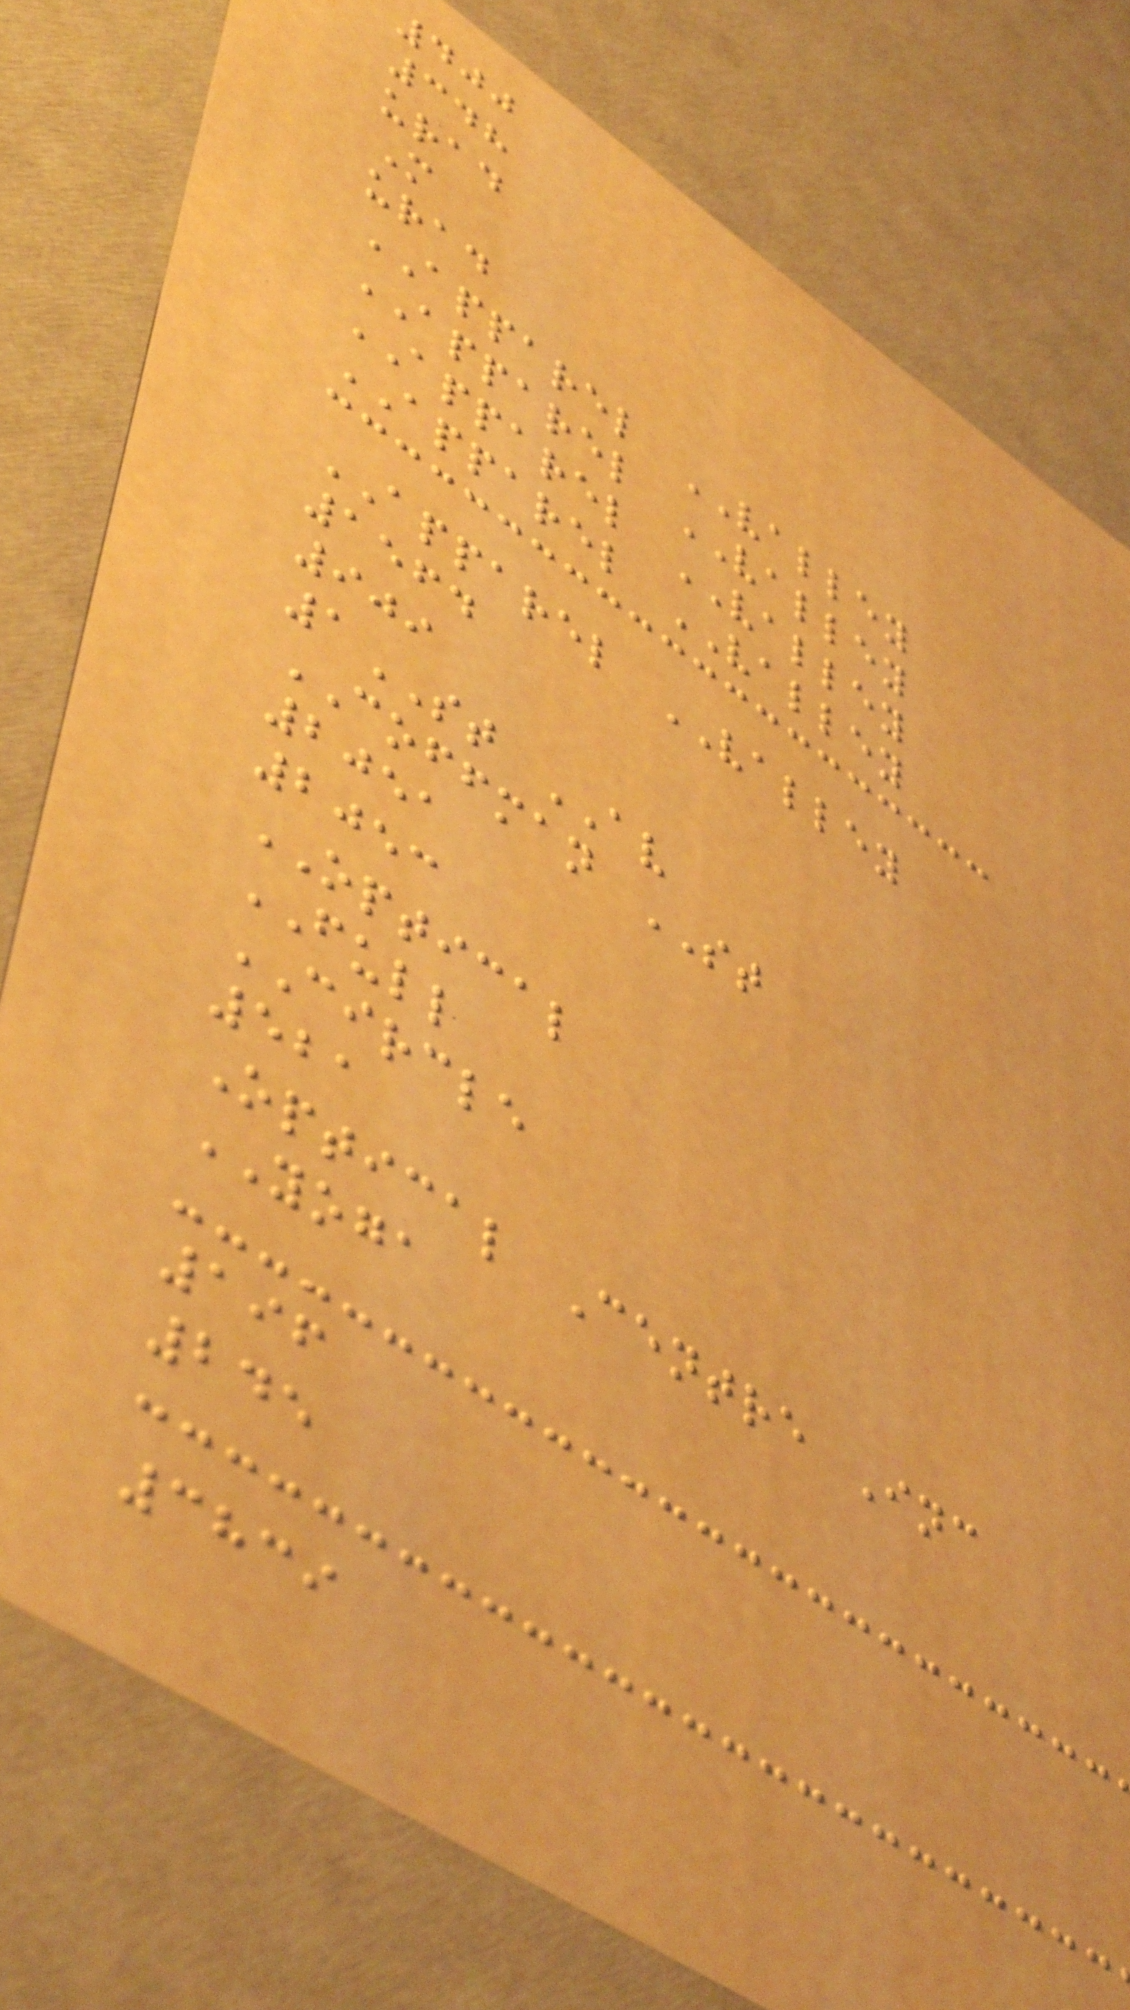400
348
urad
M
urad
APPAREL VALLEY
APPAREL VALLEY
APPAREL VALLEY
APPAREL VALLEY
APPAREL VALLEY
1564
909
1ST AV
COFFMAN ST
2051
2053
OPTICAL
FULL
CIRCLE
521
Optical Centre Inc
YOGA
196
245
3839
